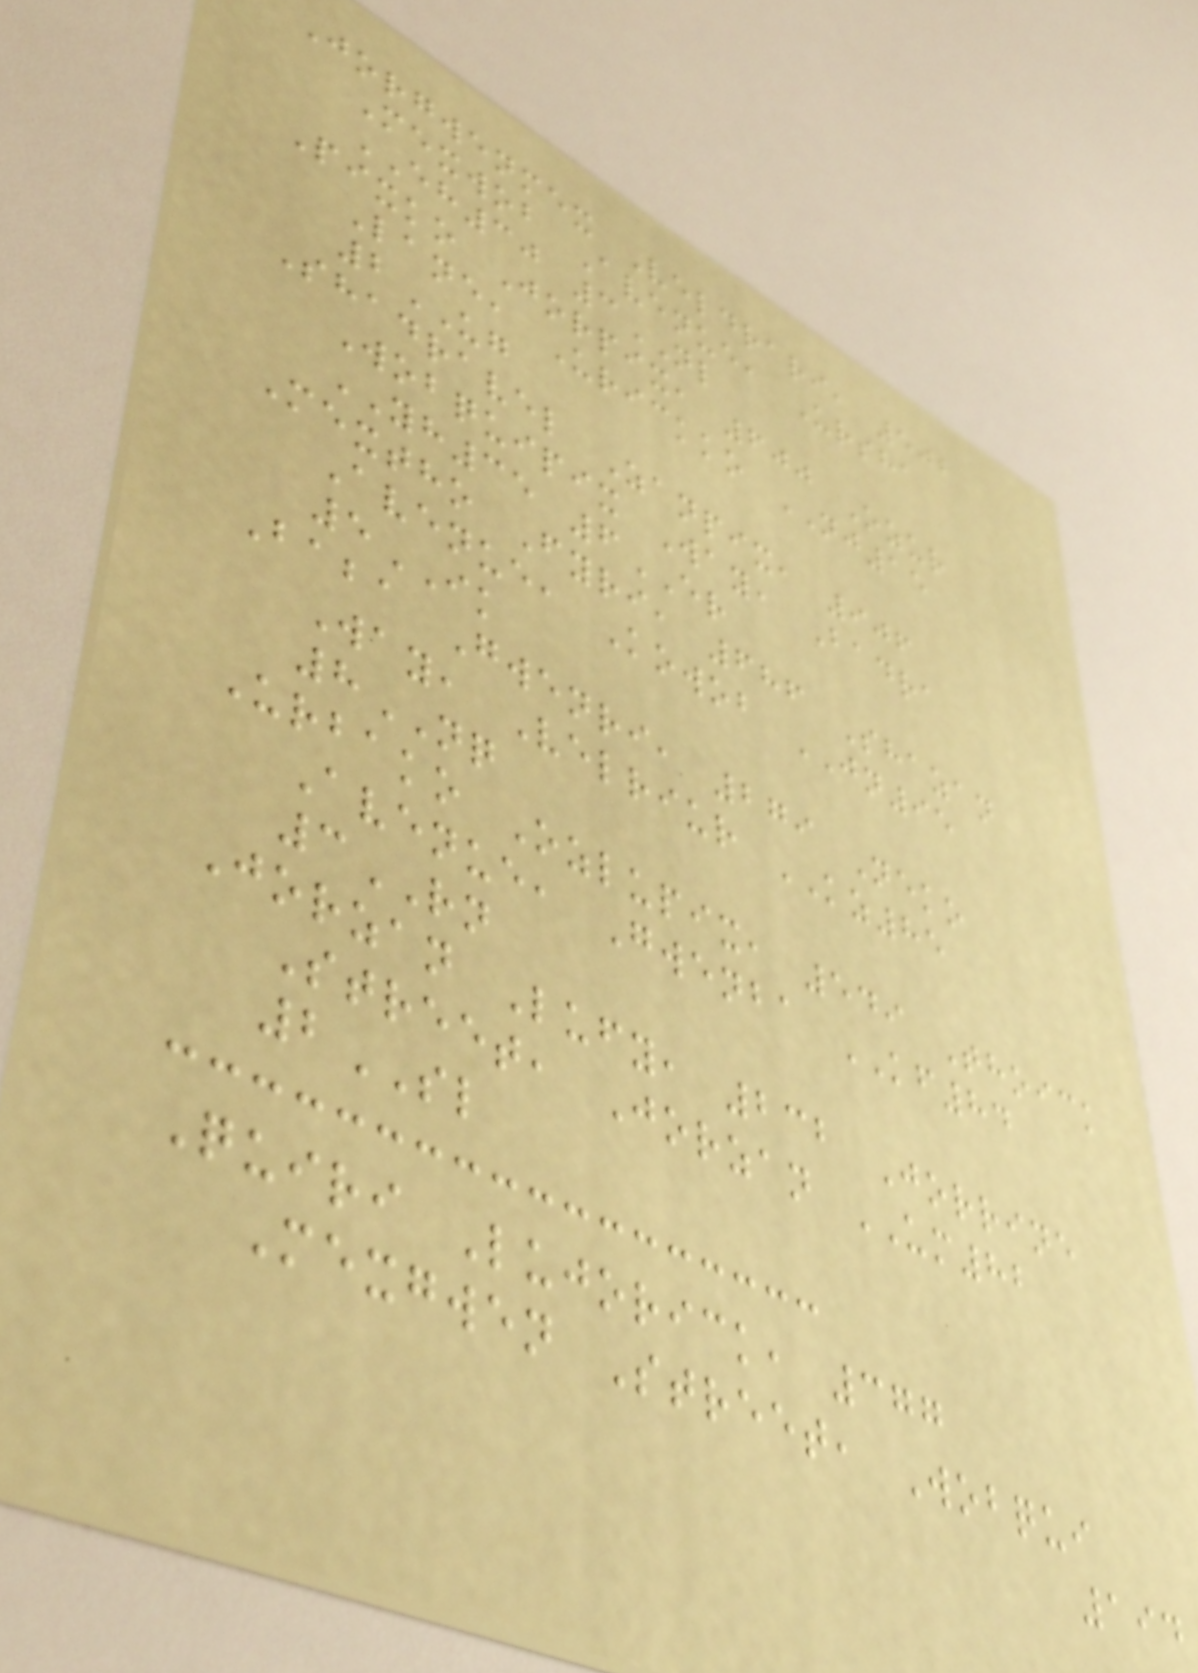Jorgwenmex Veldrari, 502
Mexwob Avenue, Ursha
EH30 3NL
Pixko Jorpix, 600 Ozur
Lane, Urickko NJ15
2UG
Shadravel Zanpix, 906
Wobquipix Way, Badra
YH35 6ER
Mextho Fyri, 686 Shazan
Avenue, Kowob JN95
5IK
Baba Gwenri, 279 Neko
Way, Velriur KZ85
8NQ
Urbako Ozlupix, 549 Thoick
Avenue, Gwenba KF84
3RN
Jorzan Lufy, 232 Jorrine
Street, Jorzan UM82
2SL
Quiri Lujorick, 377
Mexgwen Street, Wobqui
194
